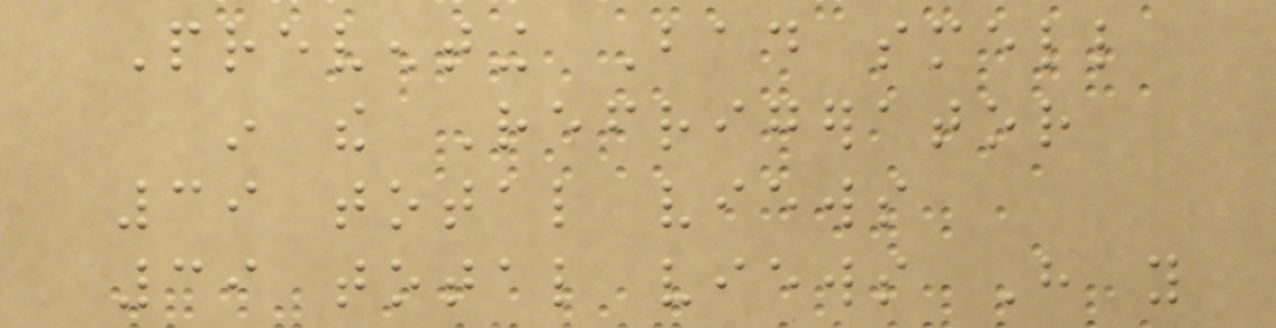Preventing Bad smell
in the Refrigerator
39 total views
39 total views Have you
